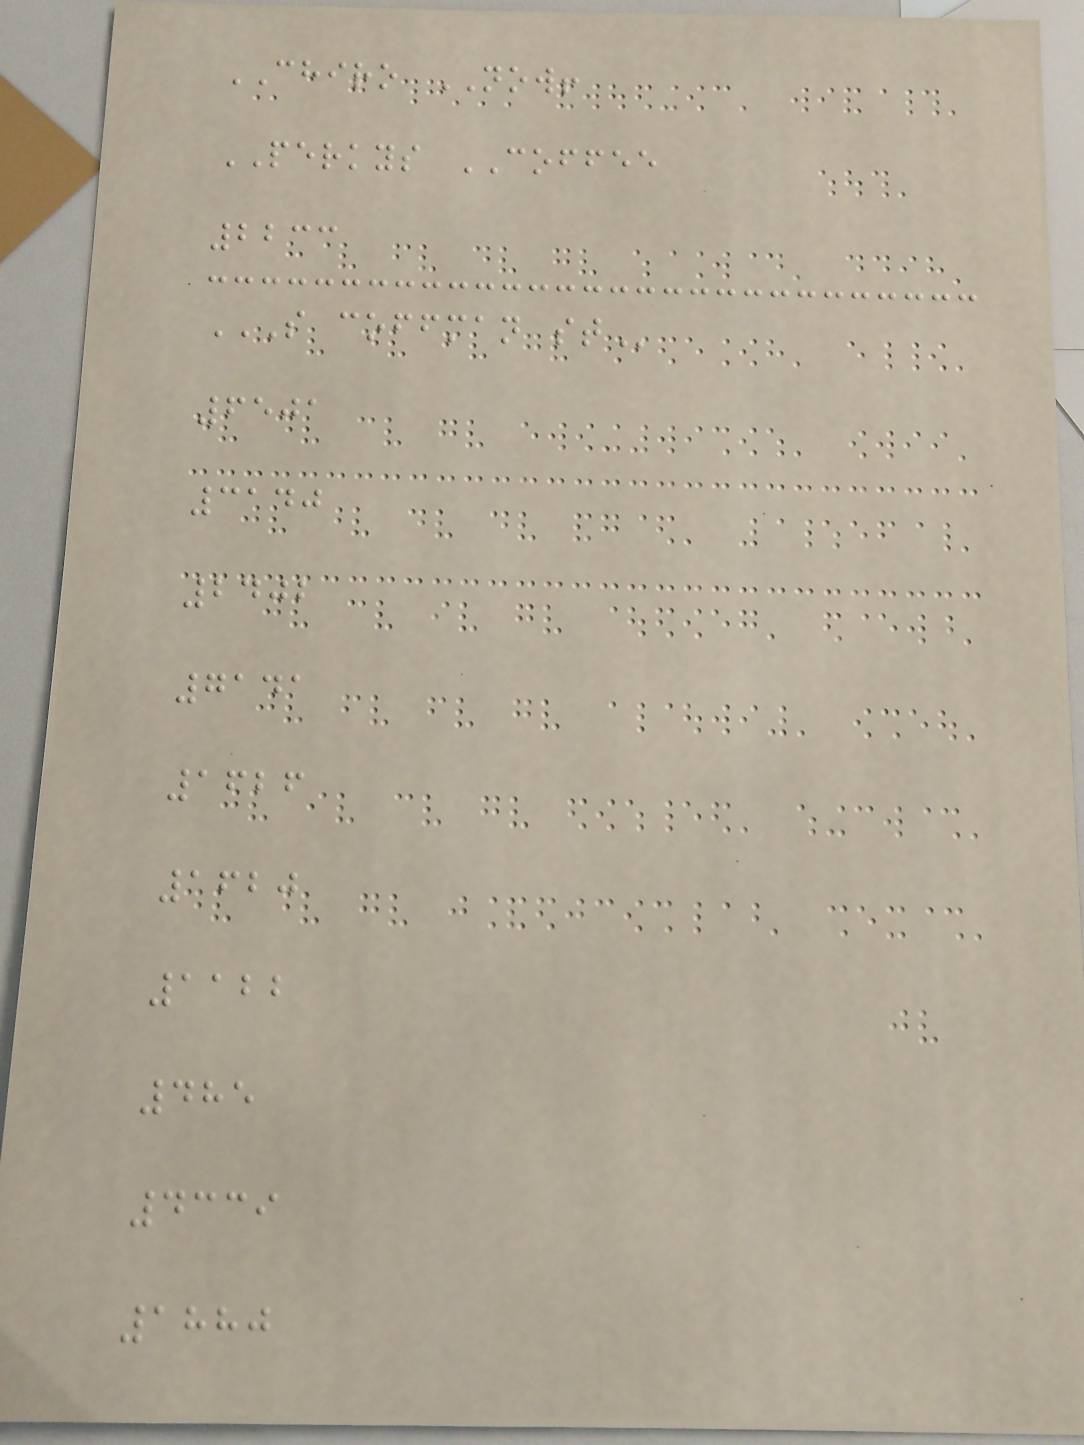CHIRO NOW!
PERKYS COFFEE
2233
S COFFMAN ST
6501
3140
2402
7141
1626
1620
1122
485
4339
1880
